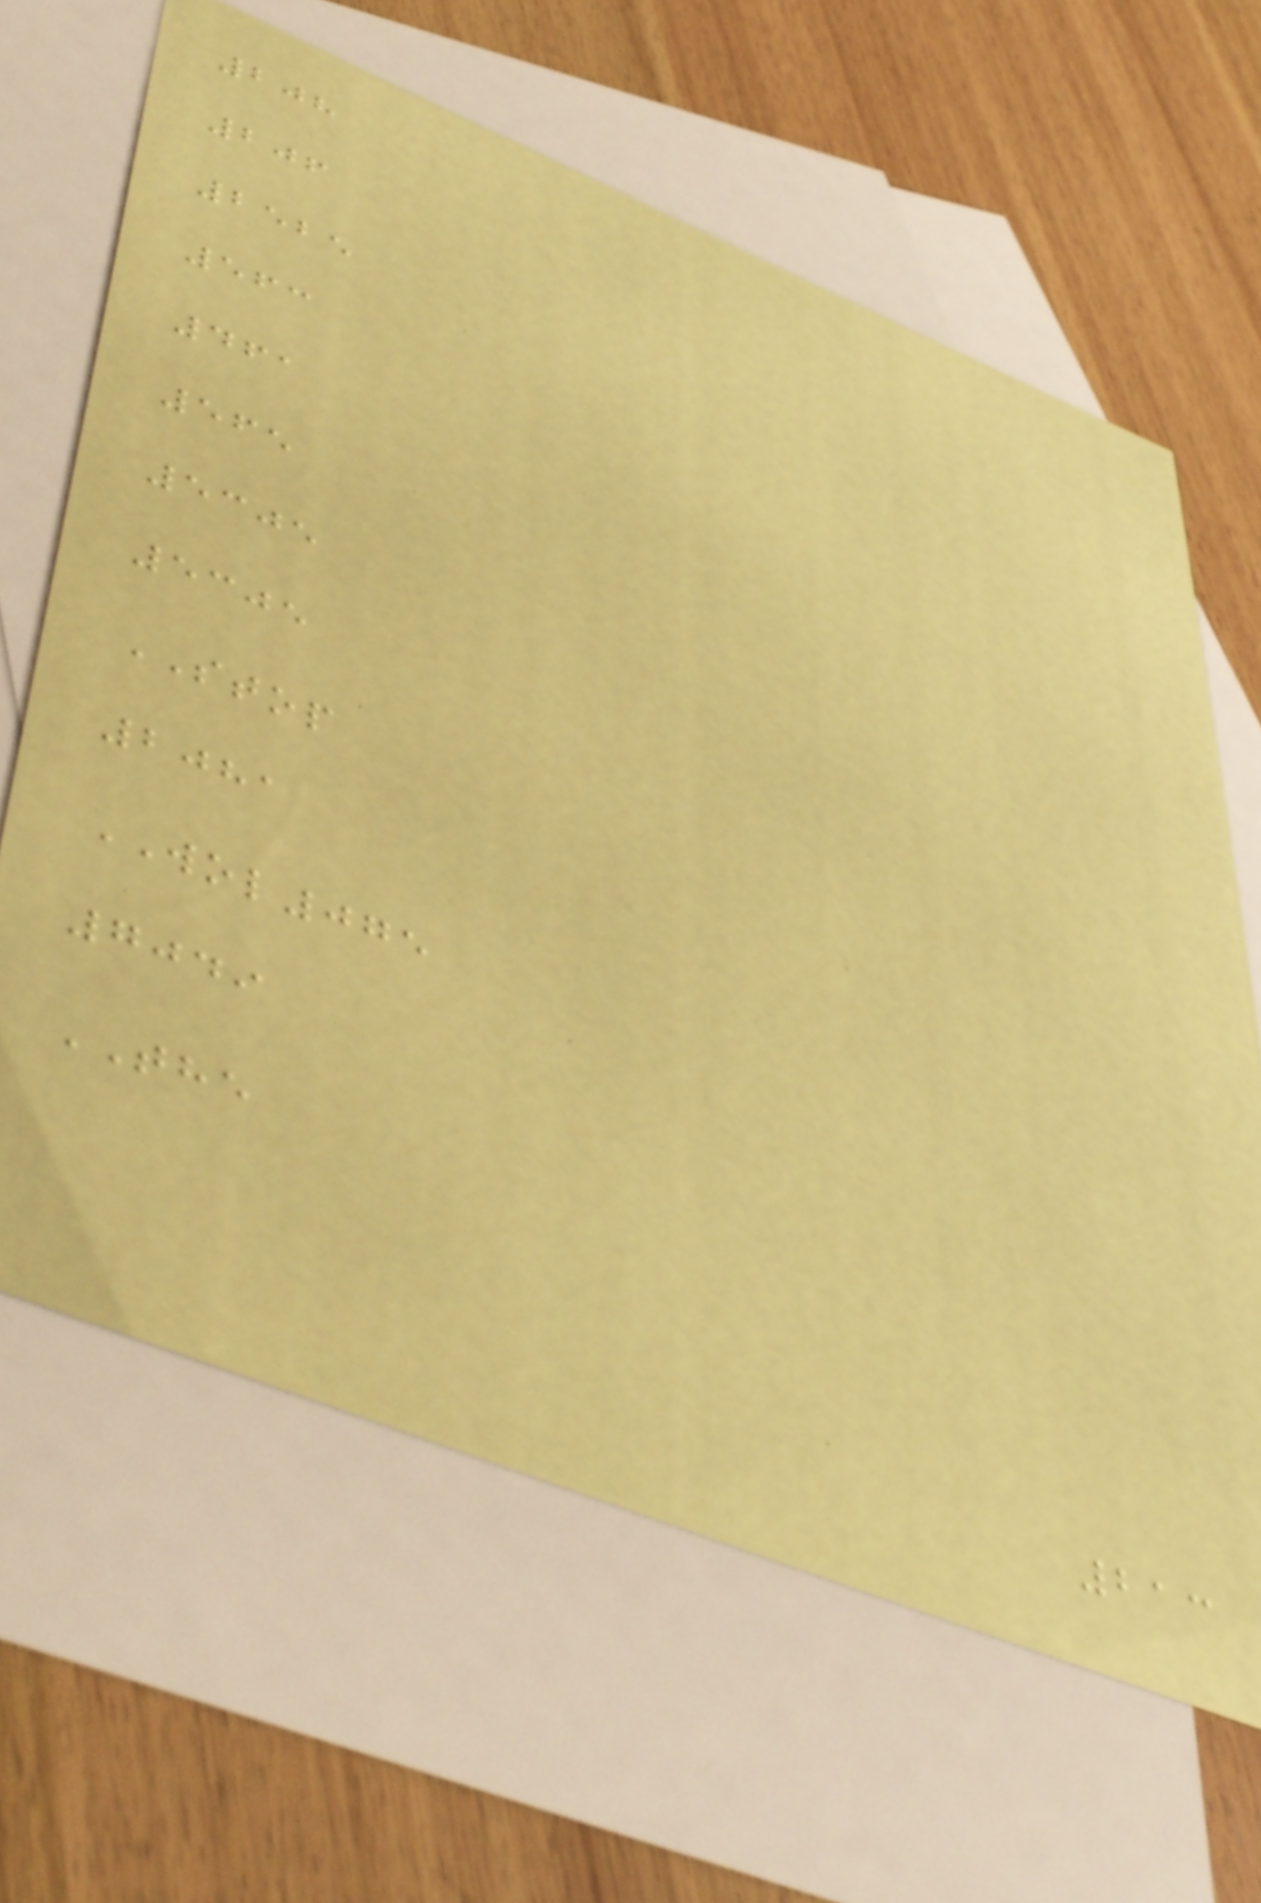208
206
2525
563
461
565
5305
5305
STOP
2081
WOL075
7049
THE
213
